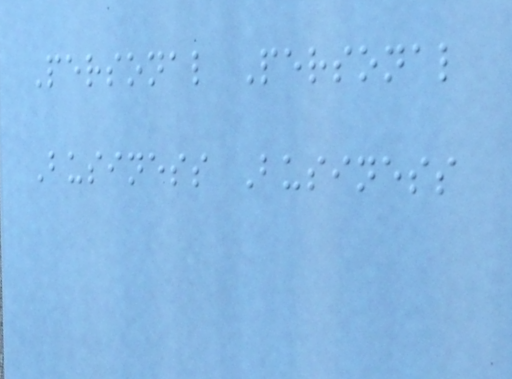Personal Personal
Business Business
